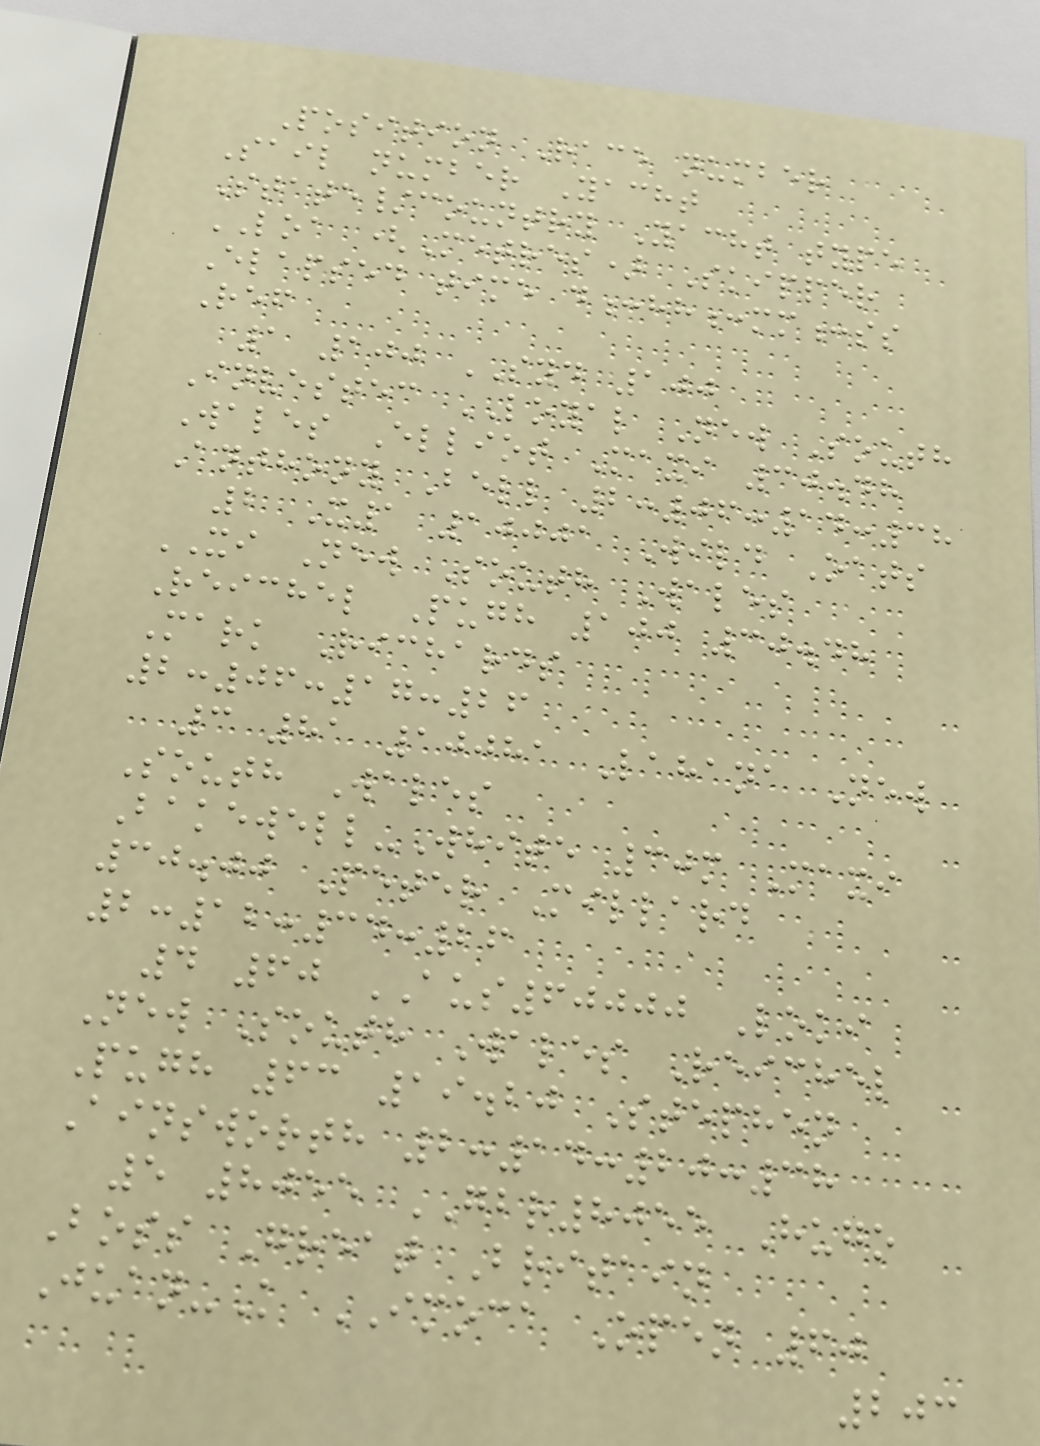Position Race number
Sail number Yacht
State/country Yacht type
LOA (Metres) Skipper
Elapsed time d:hh:mm:ss
Ref
1 100 SYD 100
Investec LOYAL New South
Wales Elliot Maxi 30.48
Anthony Bell 2:06:14:38
2 X1 10001 Wild Oats
XI New South Wales
Reichel Pugh 100 30.48
Mark Richards
2:06:17:26
3 81 10081 Lahana New
South Wales
Bakewell-White 30m Maxi
30.00 Peter Millard
2:12:34:26
4 60 AUS60000 Loki
New South Wales Reichel
Pugh 63 19.20 Stephen
Ainsworth 2:14:20:38
5 8055 GBR8055 Hugo
Boss Great Britain
Juan-K IMOCA Open 60
203
